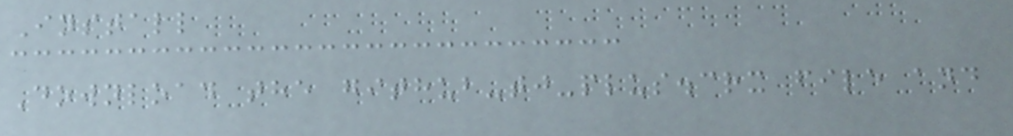Install
Download the github-tj-plus.crx file and
